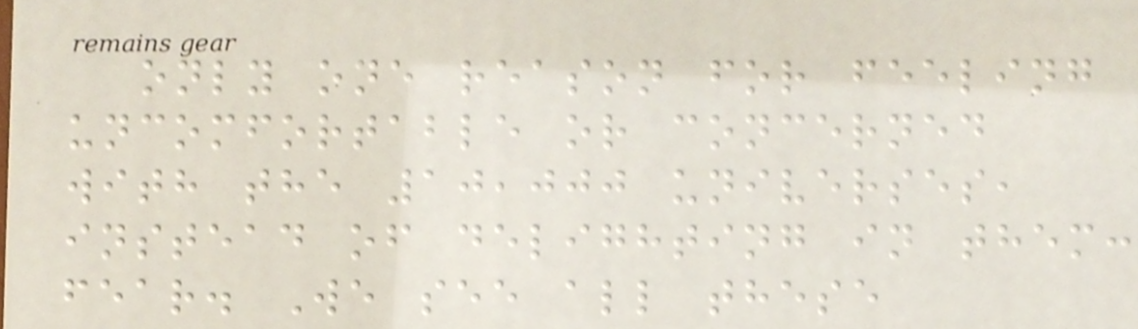only one reason for feeling
uncomfortable or concerned
with the 10,000 universes,
instead of delighting in them:
fear. We see all these
